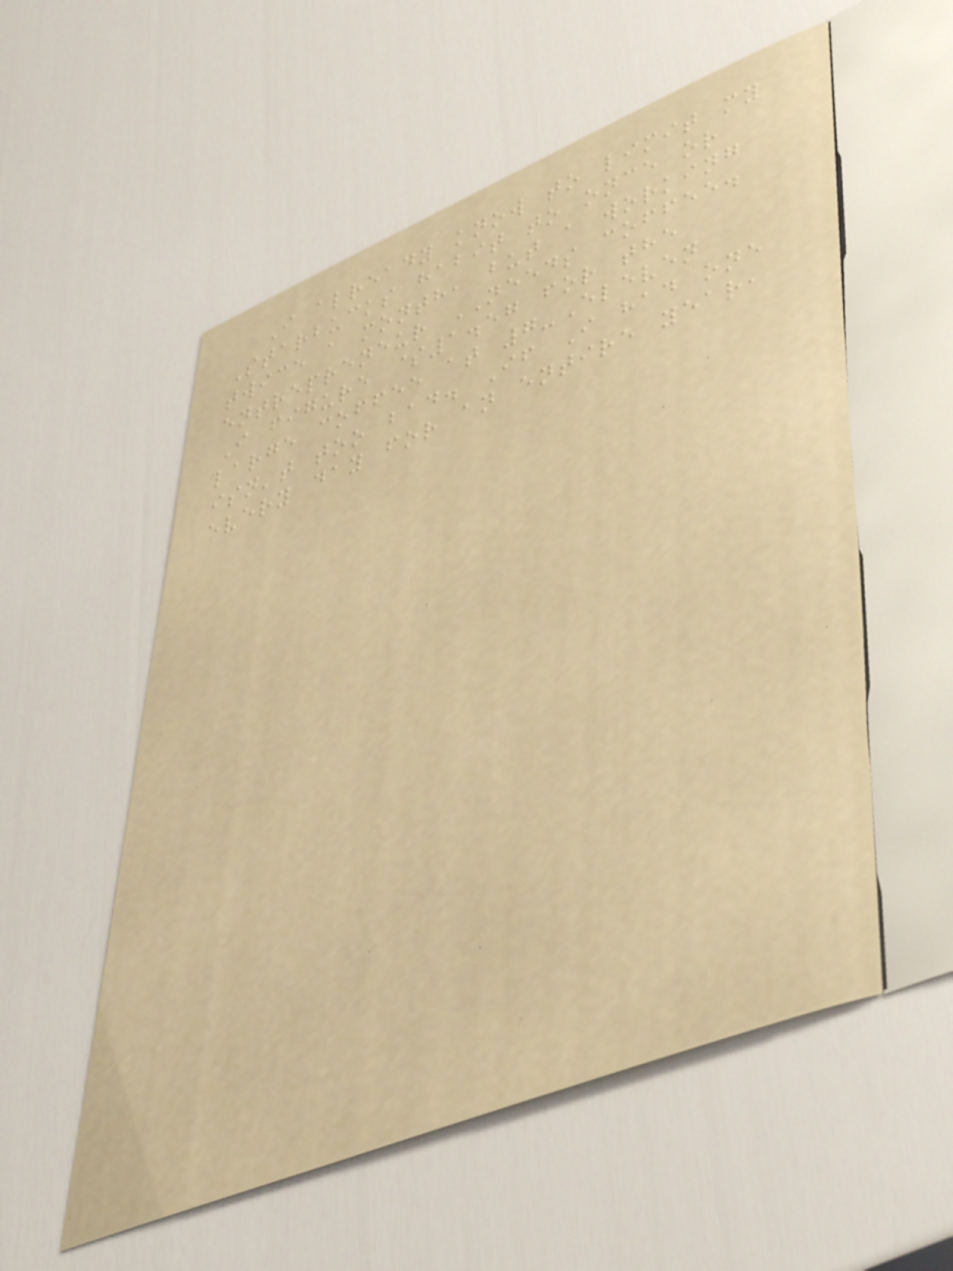I already know to limit my
Starbucks habit to once or
twice a month, but a working
entrepreneur NEEDS coffee.
I figure $1.57 for the
large coffee at 7-Eleven
isn't too bad. If I had one
every day for an entire year,
